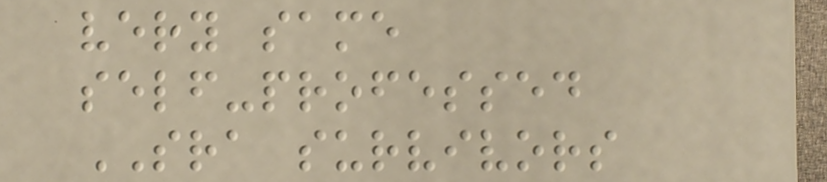very same
self-professed
SRA survivors
